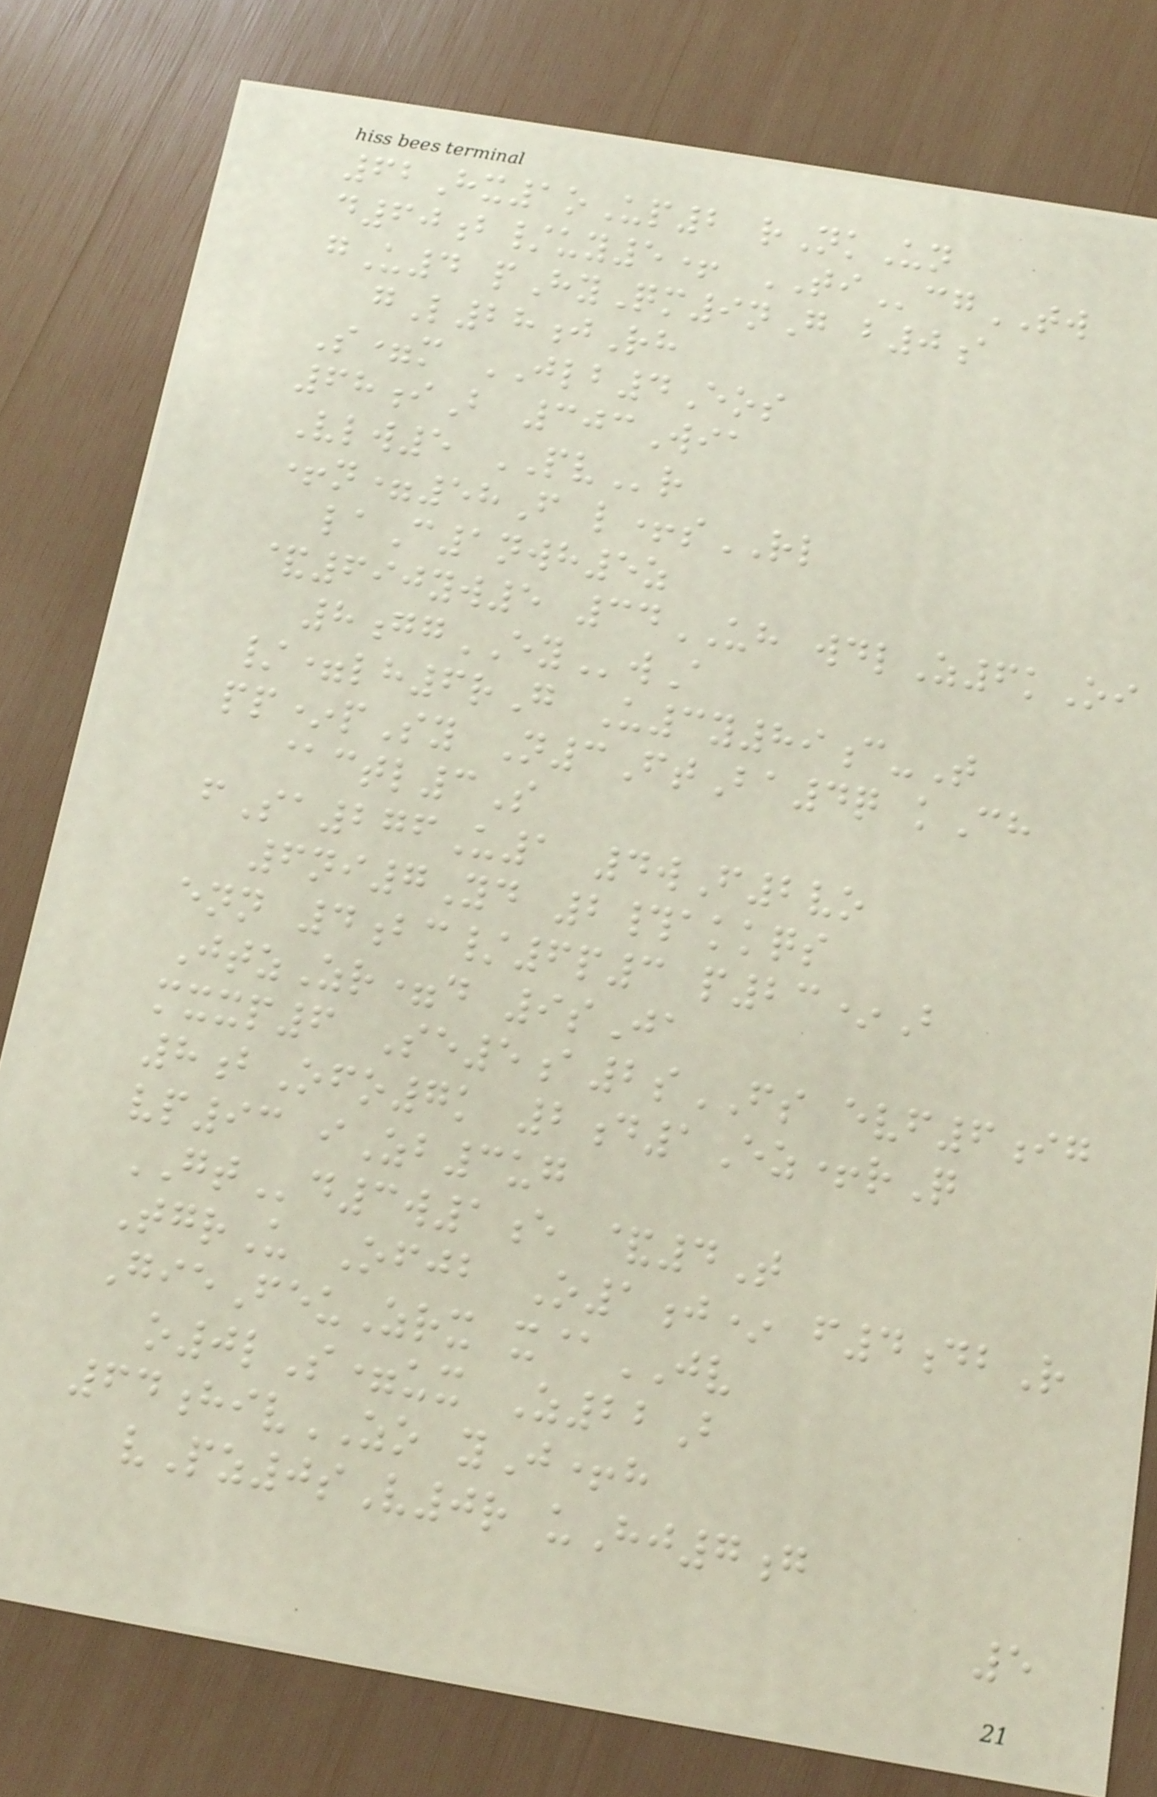62Hx1oUp2 rNkUn
d60b/uy5+ TIcgTW
gU4 pHyQm9nG b0a
gL28jRh
S=m JLB4Eos
68iB 303Wia
Vlw5 PVr
+n=58F l+sRL
laC1nwh5z
&690yw5 34UH wdlZ6kOi
8ggEYwA
/=lh6rG U3y89c-T
pp*pSy N3FtBa4q kCh
@ctl3S
fSa276U1 4wF2vo
6ni7Yd 2#akkqs
enn 4bc/6p3 p23*B
JtzZr=d 9sJa
mxxp6 Se5a2sFS evf6ig
8bOfo7k 2d1Ez+rQ
vp93 iZb3ug
GTd3w1e &4T
TgrU Ofjb O1j* f4dbR
GieFeuZrx x@JV
o0lS=ux Z22B
64hivZO yJ+h
vPz0sV0r uHj7g
5
